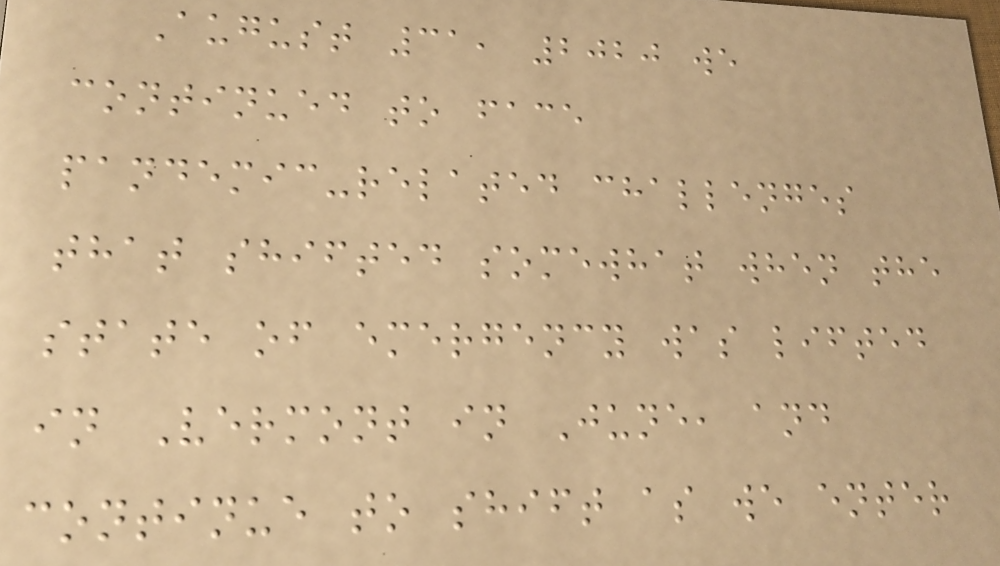August 31, 2020 we
continued to face
pandemic-related challenges
that shifted somewhat when the
state of emergency was lifted
in Vermont in June, and
continue to shift as we enter
